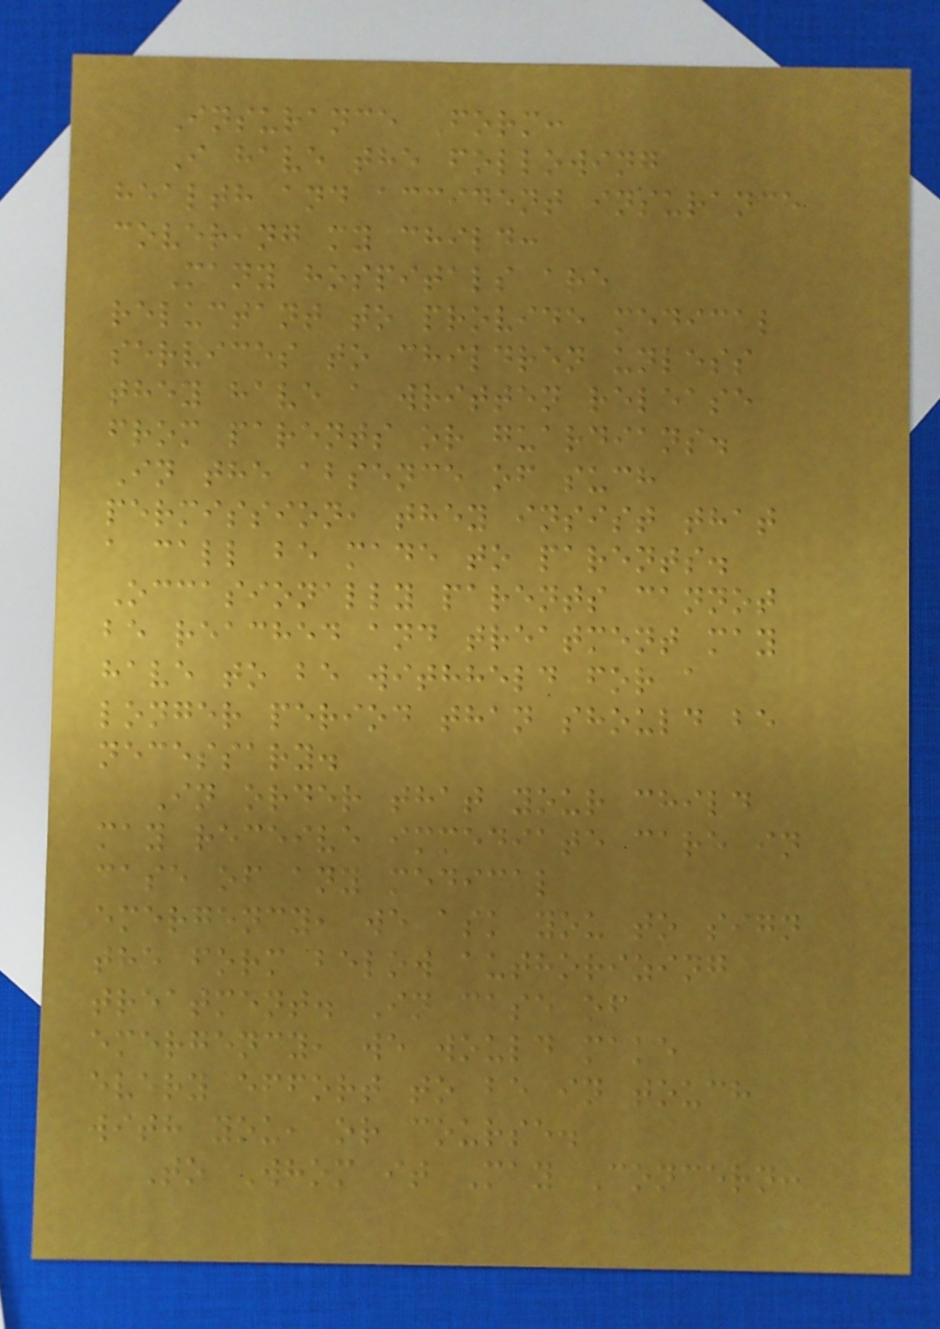Insurance Form:
I have the following
health and accident insurance
covering my child:
Many hospitals are
reluctant to provide medical
services to children unless
they have a written release
from parents or guardians.
In the absence of such
permission, they insist that
a call be made to parents.
Occasionally parents cannot
be reached and treatment may
have to be withheld for a
longer period than should be
necessary.
In order that your child
may receive immediate care in
case of any medical
emergency, we ask you to sign
the form below authorizing
treatment. In case of
emergency, we would make
every effort to be in touch
with you, or course.
To Whom it May Concern:
